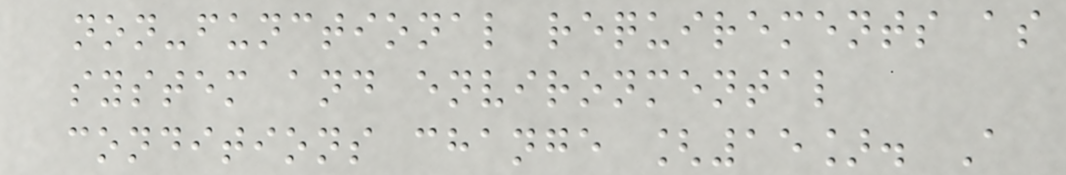non-functional requirements as
system and environmental
conditions change [15]. A
